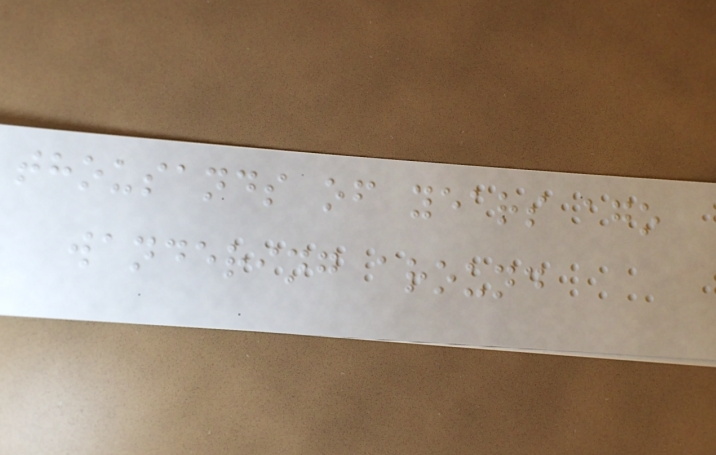thousands of years ago
wandering around
